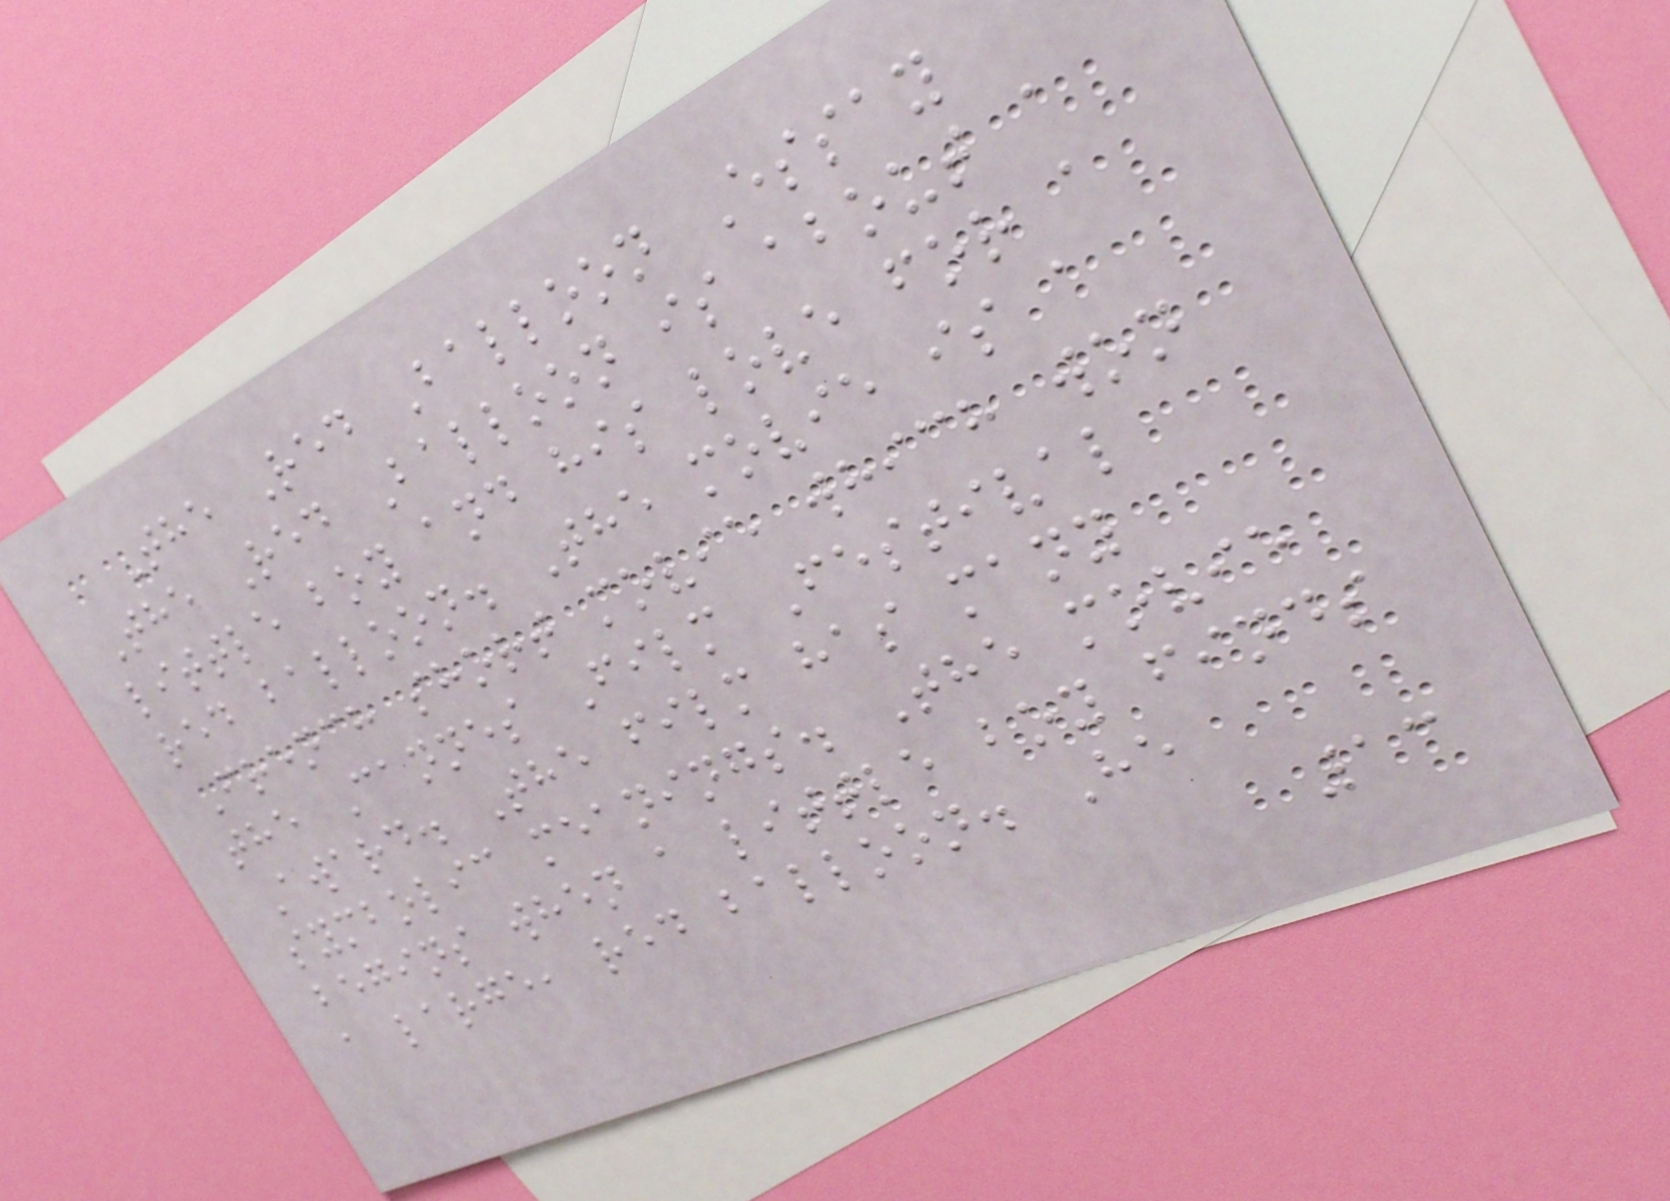The Red Balloon Essay
The Red Balloon is about a
little boy and his love for a
red balloon. The movie is a
French short movie which won
the Cannes Film Festival
Award. The film has many
symbolic meanings. The movie
begins when a little boy finds
a large, red balloon. He
13
